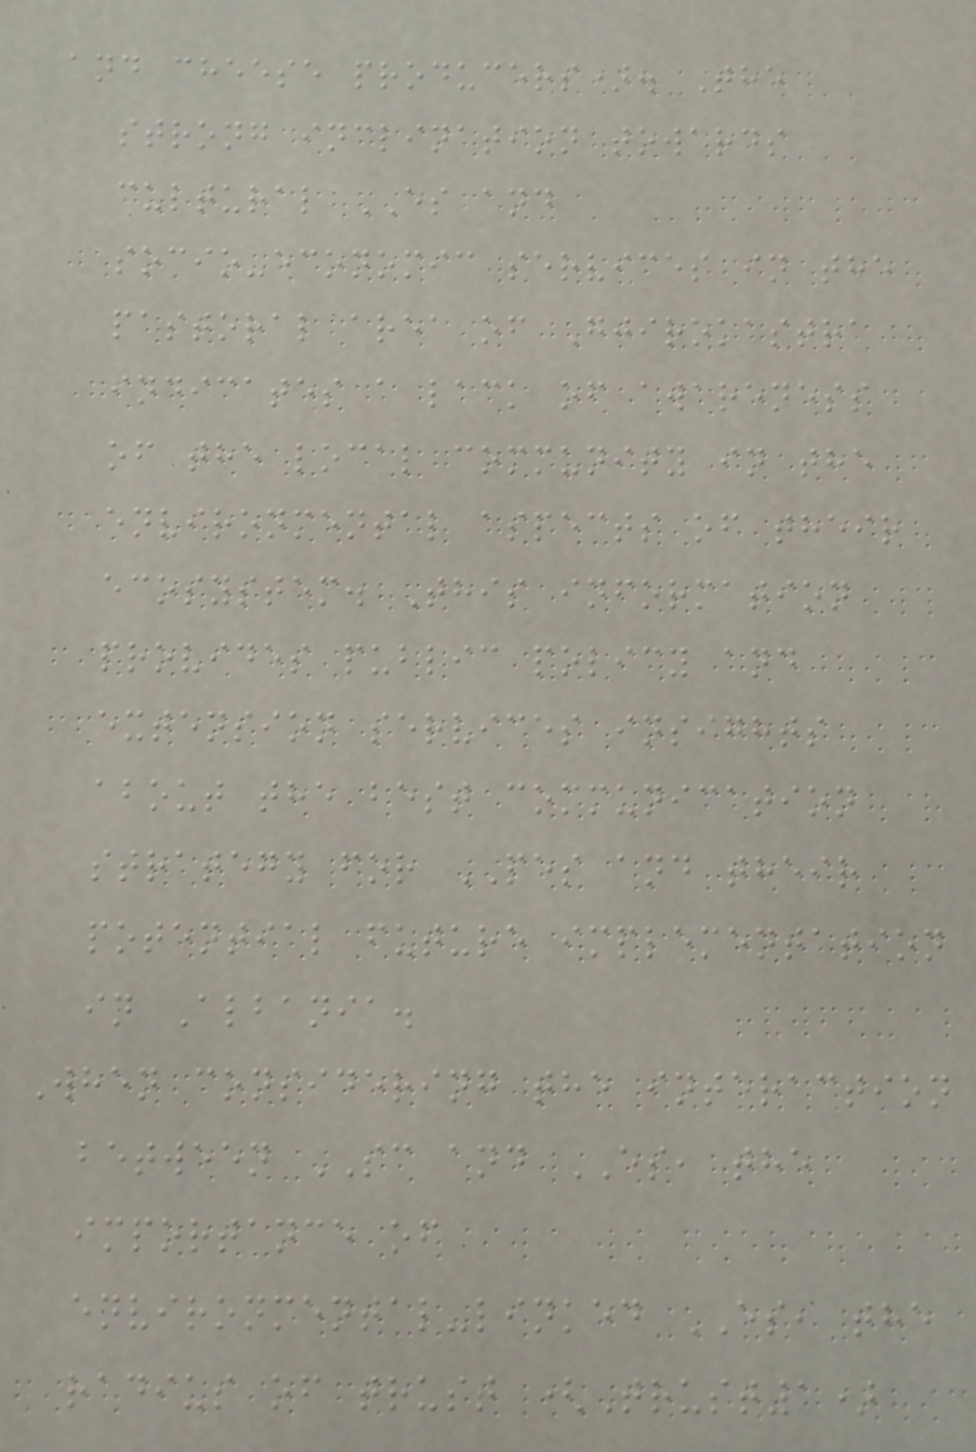and cheese producers). The
strong inclination towards
cultural ES and
socio-economic services in the
pastoral area of Gjirokastra
indicates a lack of awareness
of the local community in the
environmental aspects of their
ecosystem. This information
provides public policy and
extension services insights
about the best communication
strategy for PES and their
potential future implementation
in Albania.
When considering the interaction
between SC and ES, the
importance of
environmental-linked ES, the
radius of trust (Trust1)
